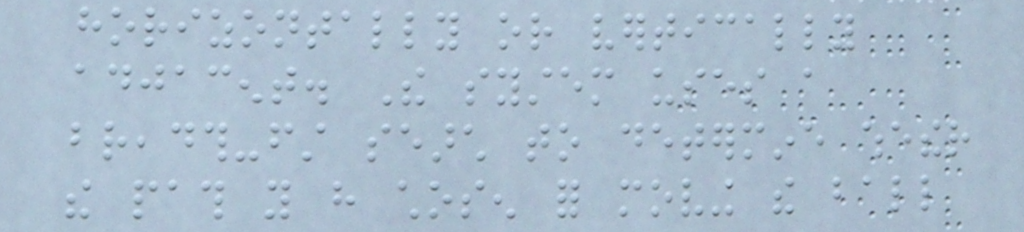horizontally or vertically
adjacent. The system uses a
breadth-first search to determine whether
the path you have chosen for moving the ball
